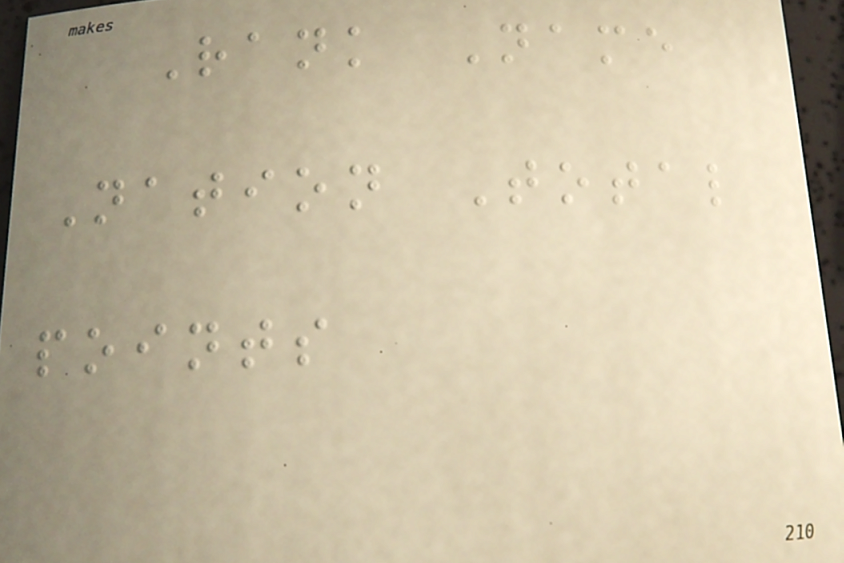Rank Name
Nation Total
points
